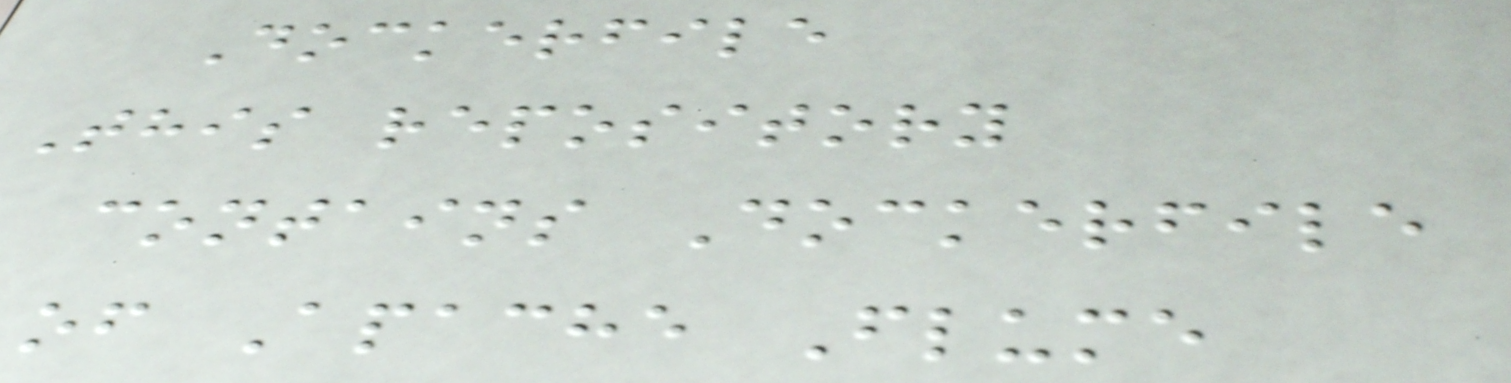Dockerfile
This repository
contains Dockerfile
of Apache Flume
